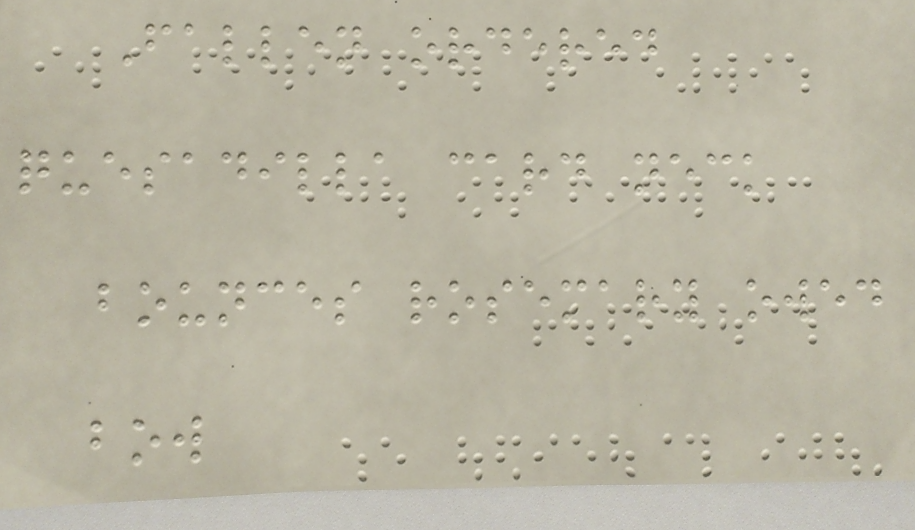Fallen ordered
quesadilla card neck
bounces rosemary owed
bow
